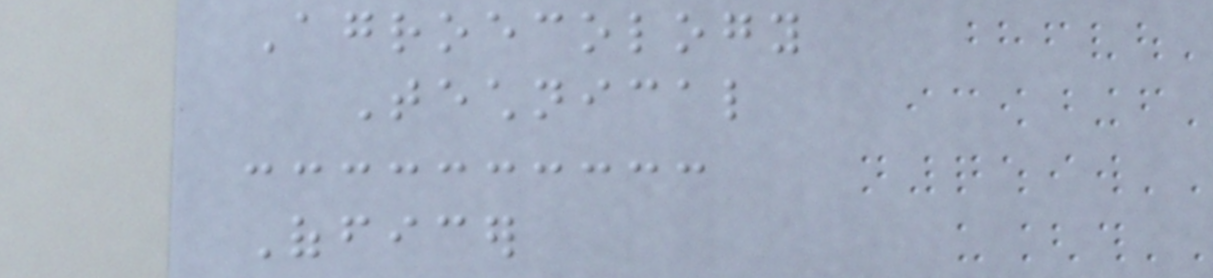Agroecology
Technical
Officer
